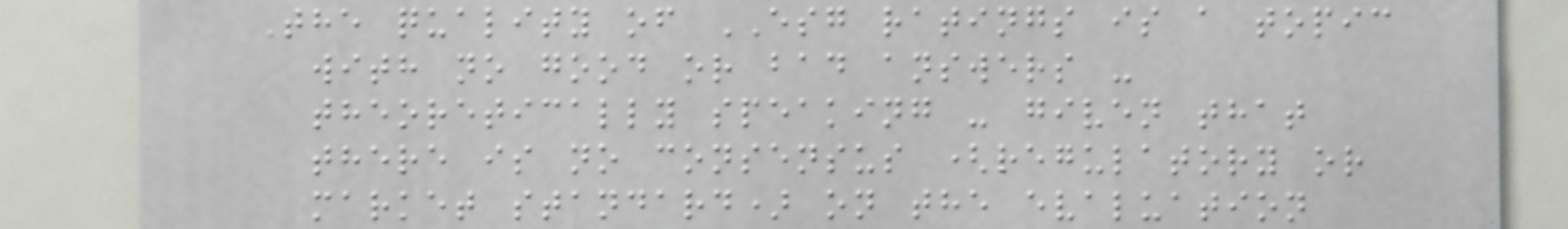The quality of ESG ratings is a topic
with no good or bad answers -
theoretically speaking - given that
there is no consensus (regulatory or
market standard) on the evaluation
